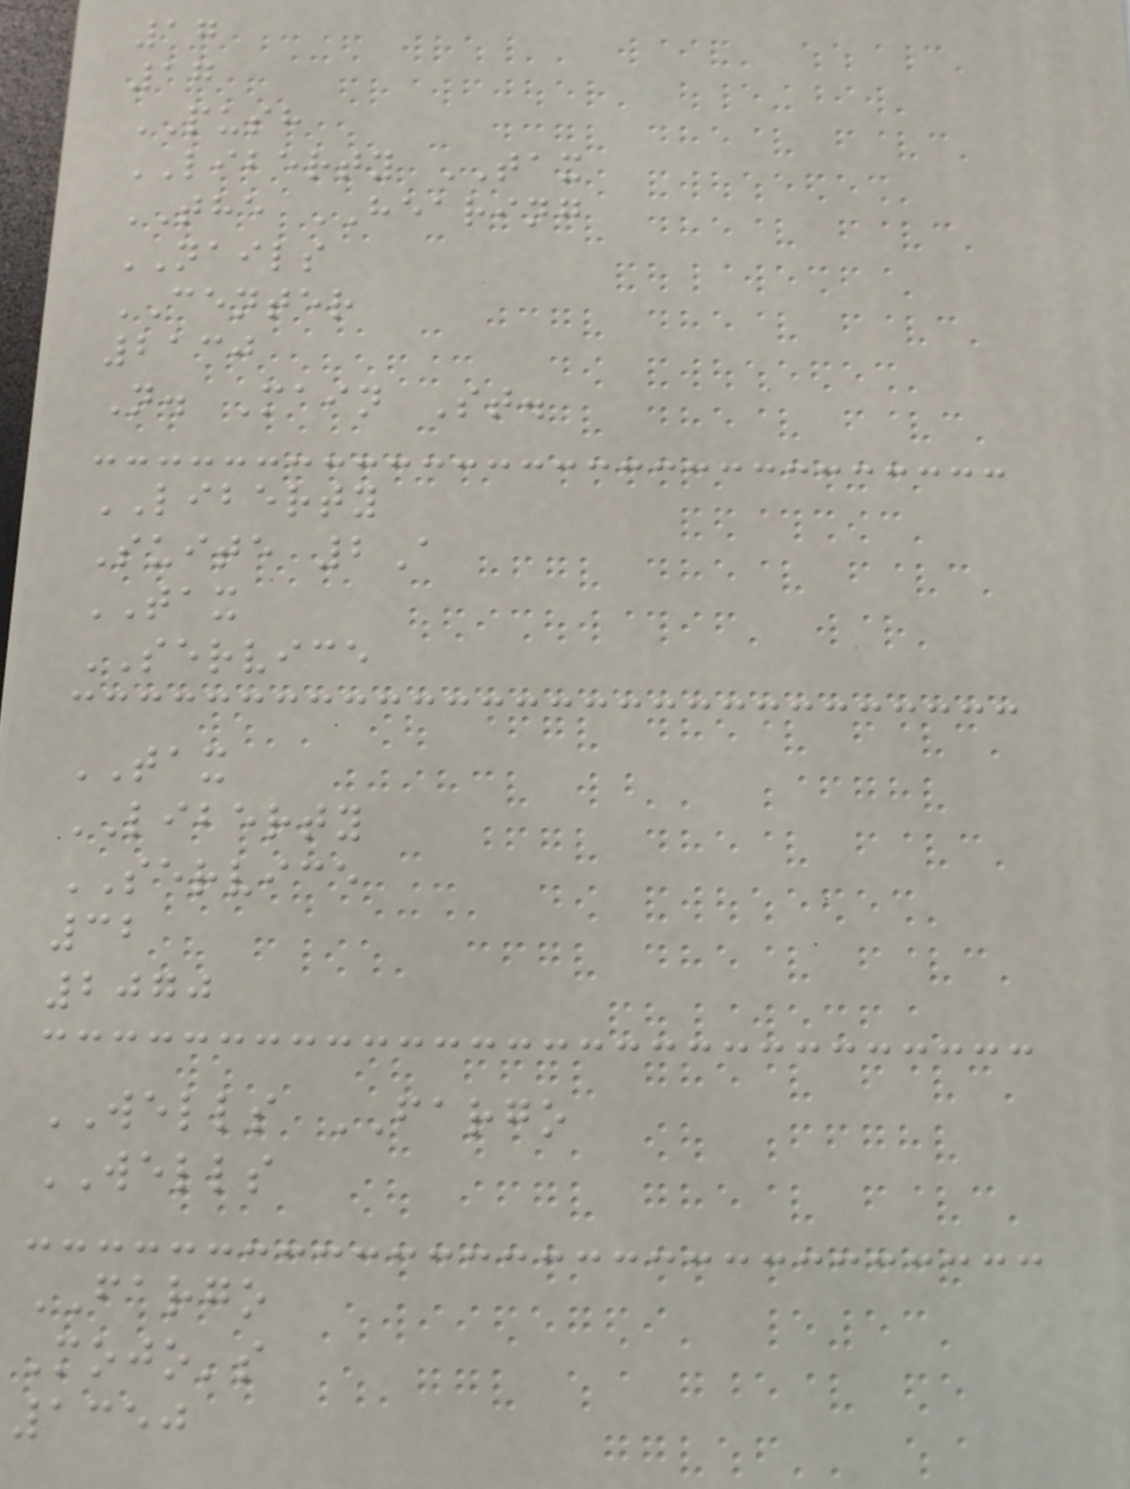17
17
PUSH
LIBERTY TAX
THE HEARING
NAILS
CENTER
2130
N. Main St.
LIBERTY
Suite 2A
TAX
SERVICE
TAX
LIBERTY
SERVICE
32
2070
WELLS FARGO
WELLS
FARGO
Mojo's
1350
